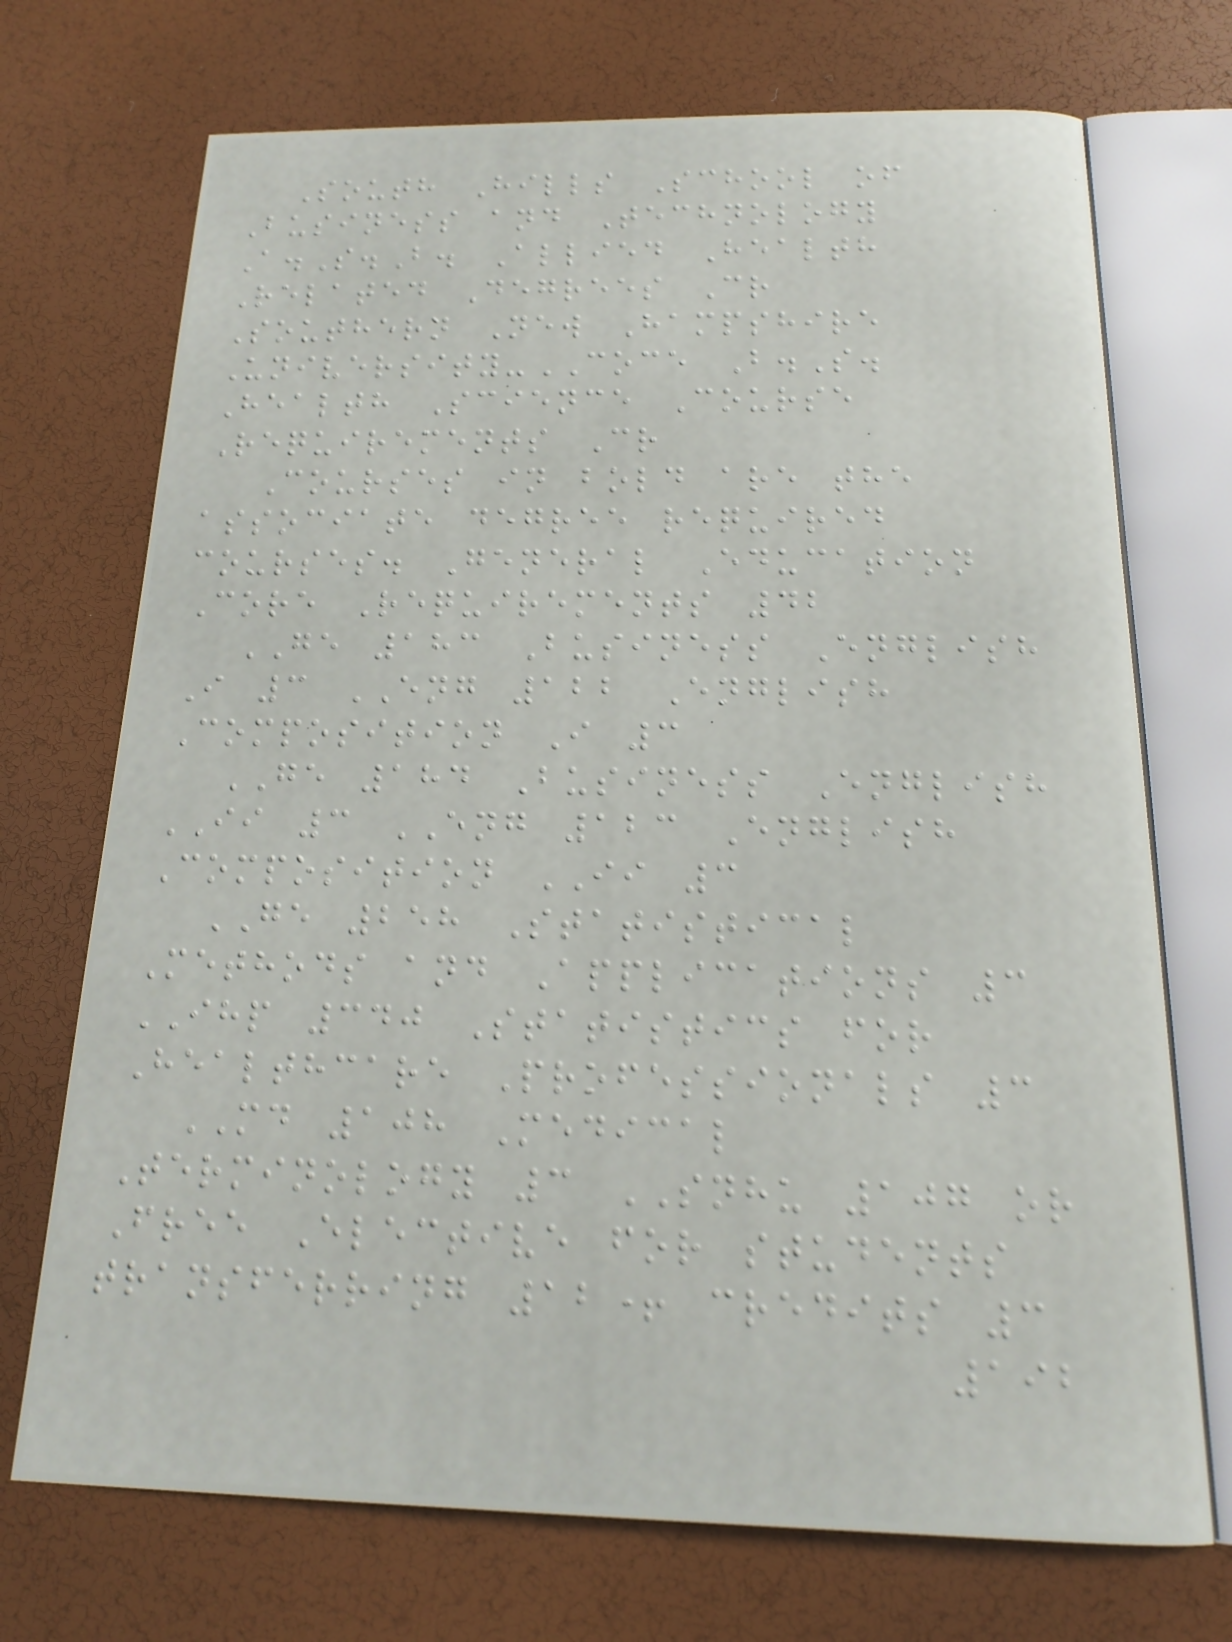South Hills School of
Business and Technology
A.S.B. Allied Health
Related Degrees Cr
Southern New Hampshire
University-COCE B.S.
Health Science Course
Requirements Cr
Courses in bold are the
associate degree required
courses. General Education
Core Requirements 42
GE 183 Business English
I 3 ENG 122 English
Composition I 3
GE 184 Business English
II 3 ENG 123 English
Composition II 3
GE 258 Statistical
Methods and Applications 3
IHP 340 Statistics for
Healthcare Professionals 3
MD 108 Medical
Terminology 3 SNHU 107 or
Free Elective for students
transferring 12+ credits 3
192
